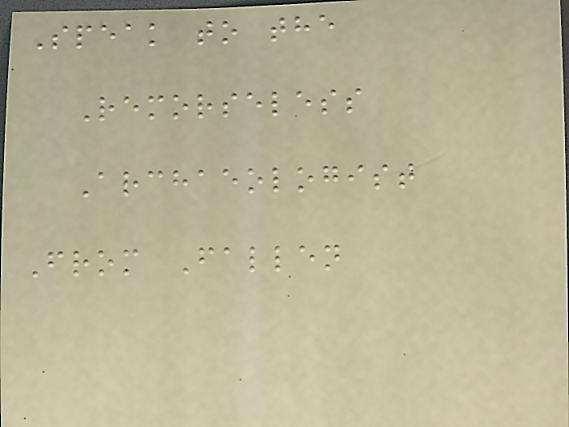Speak to the
Remorseless
Archaeologist
From Fallen
